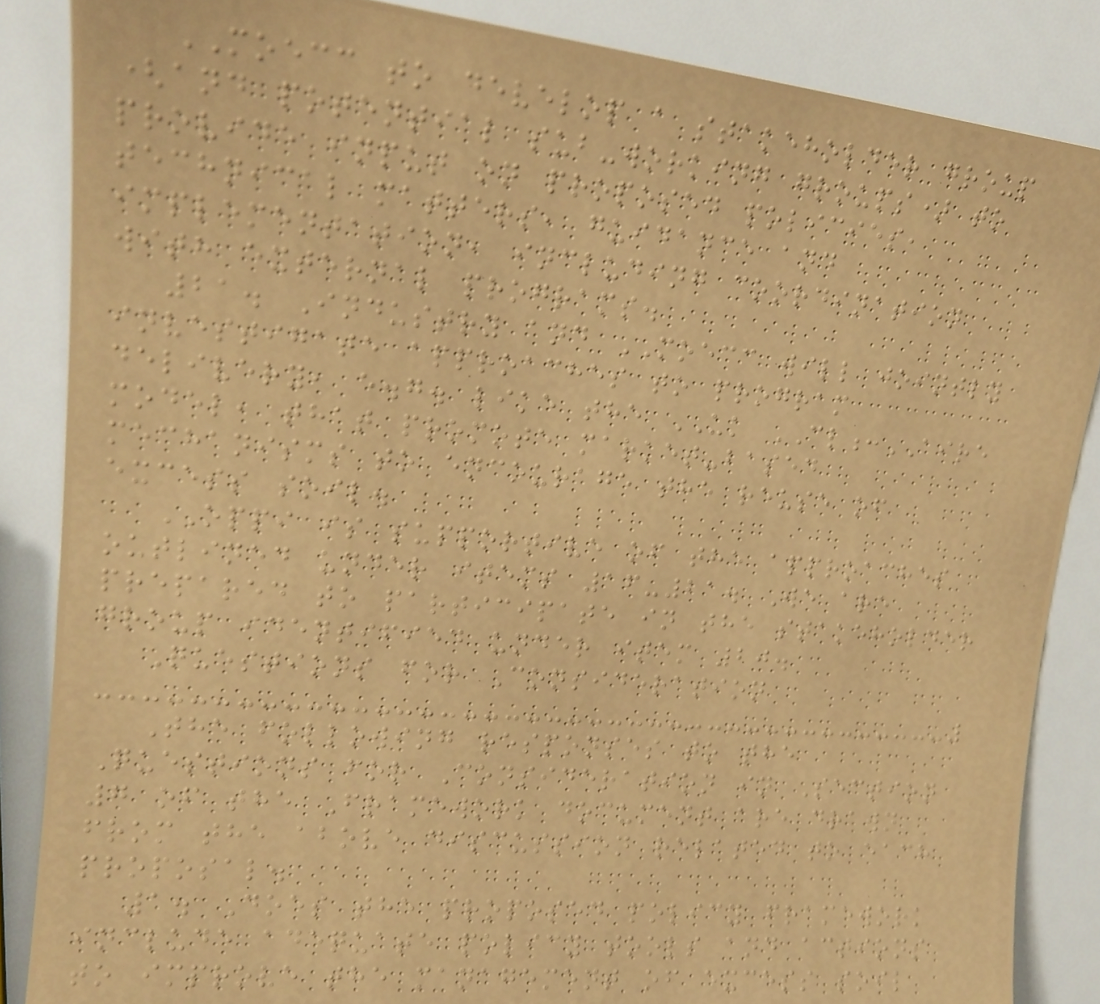MOECC to develop a stakeholder group
(and potential sub-working groups) to
provide input on proposed policies,
technical matters, guidance and
implementation, including coordination
with external programs.
21. Industry and MOECC will jointly
investigate approaches to program
delivery, e.g. like the UK CL:AIRE
model, that promote market-based
mechanisms to encourage the reuse of
excess soil.
OPPI is supportive of the approaches
outlined under items 16-21. We are
prepared to participate in the stakeholder
group identified under item 20.
Questions for Consideration
The following responses to the
Questions for Consideration in Section
7 of the Framework document are drawn
from the above discussion related to each
proposal.
1. Does the proposed policy framework
include adequate policy tools and actions
to improve the management of excess soil
